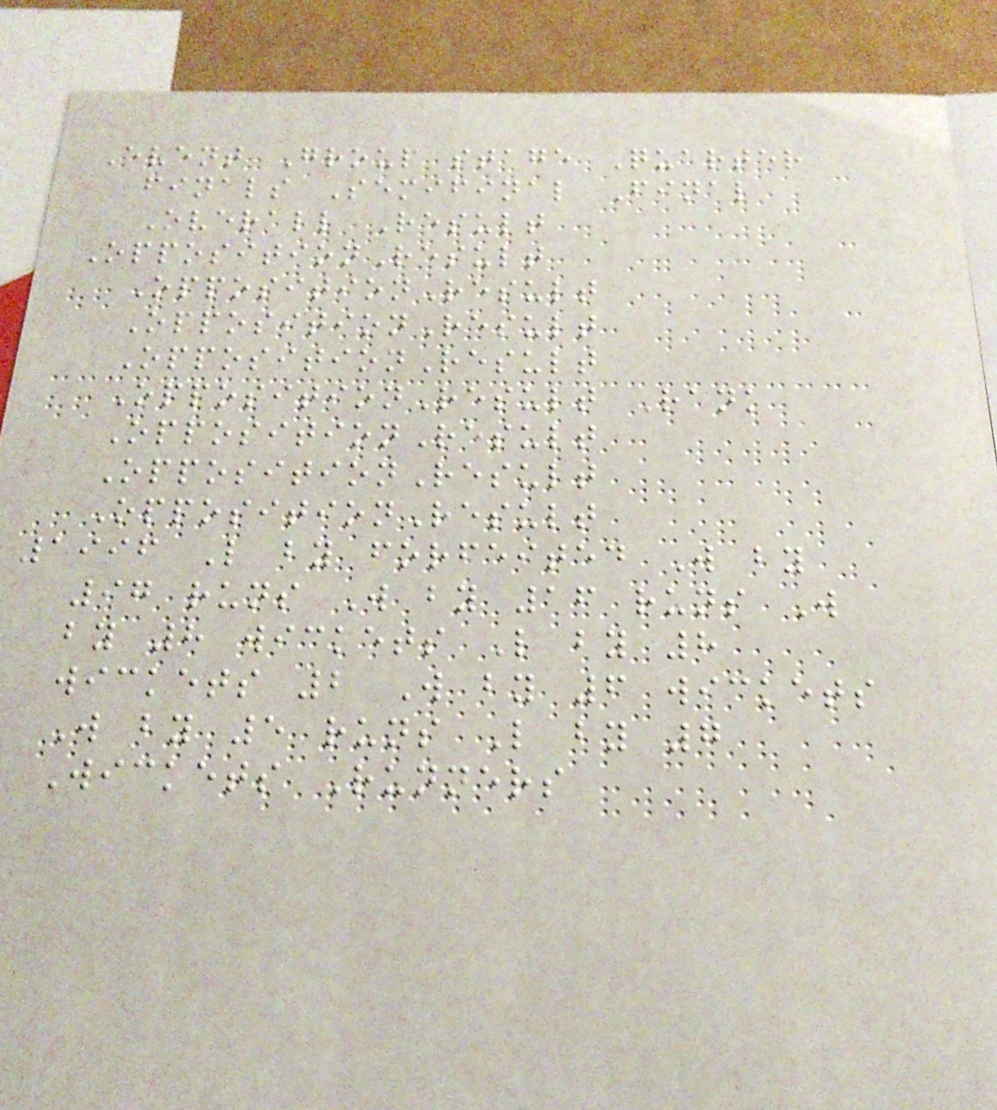Event Group stage Quarter
finals Semifinal Final
Overall Result
OppositionResult
OppositionResult
OppositionResult
OppositionResult
OppositionResult Rank
OppositionResult
OppositionResult
OppositionResult
1996 L by forfeited W by
97 runs W by 16 runs W
by 8 wickets L by 8
wickets 2 W by 6 wickets
W by 5 runs L by 7
Wickets Runners
